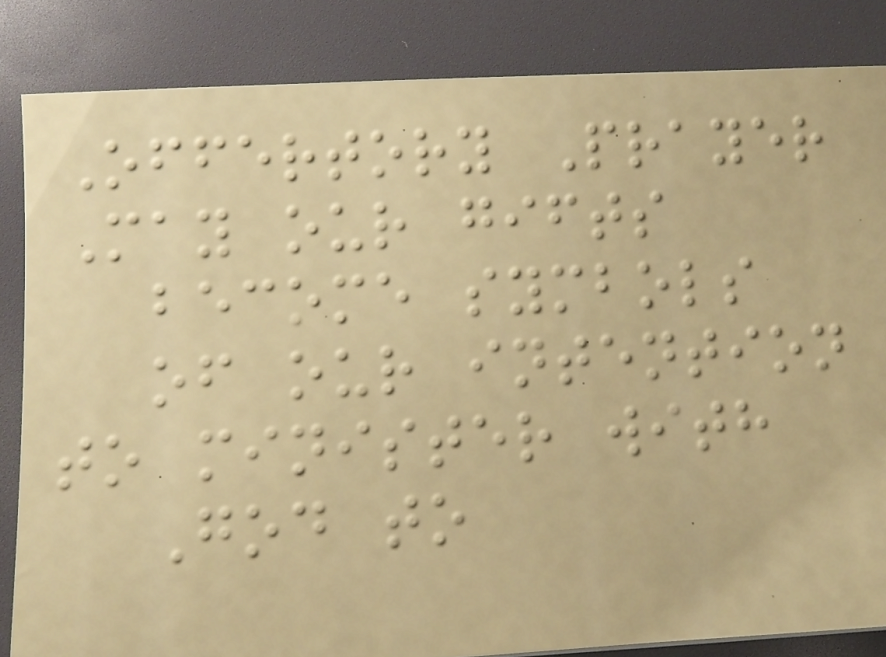Offertory Prayer
May our gifts
become symbols
of our intention
to minister with
God to
